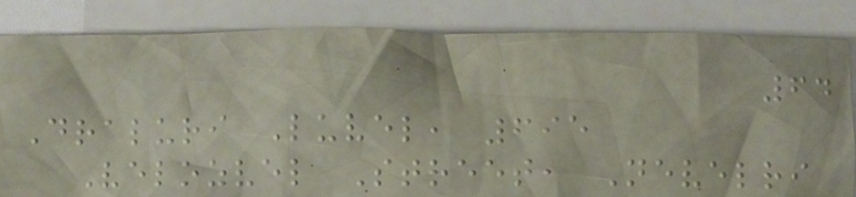64
Draluri Luvel, 695
Velozvel Street, Nevelri
